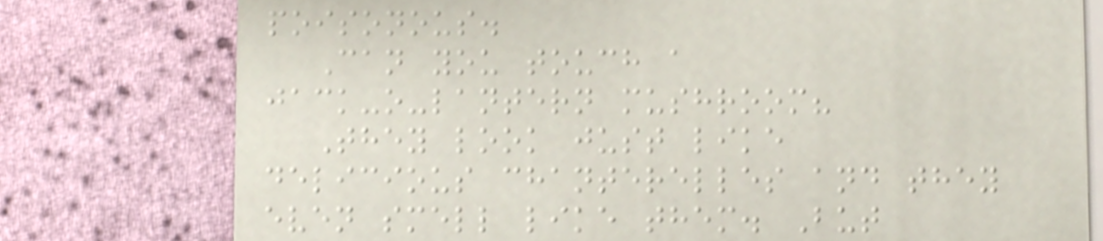poisonous.
Can you touch a
jack-o-lantern mushroom?
They look just like
delicious chanterelles and they
even smell like them. But
